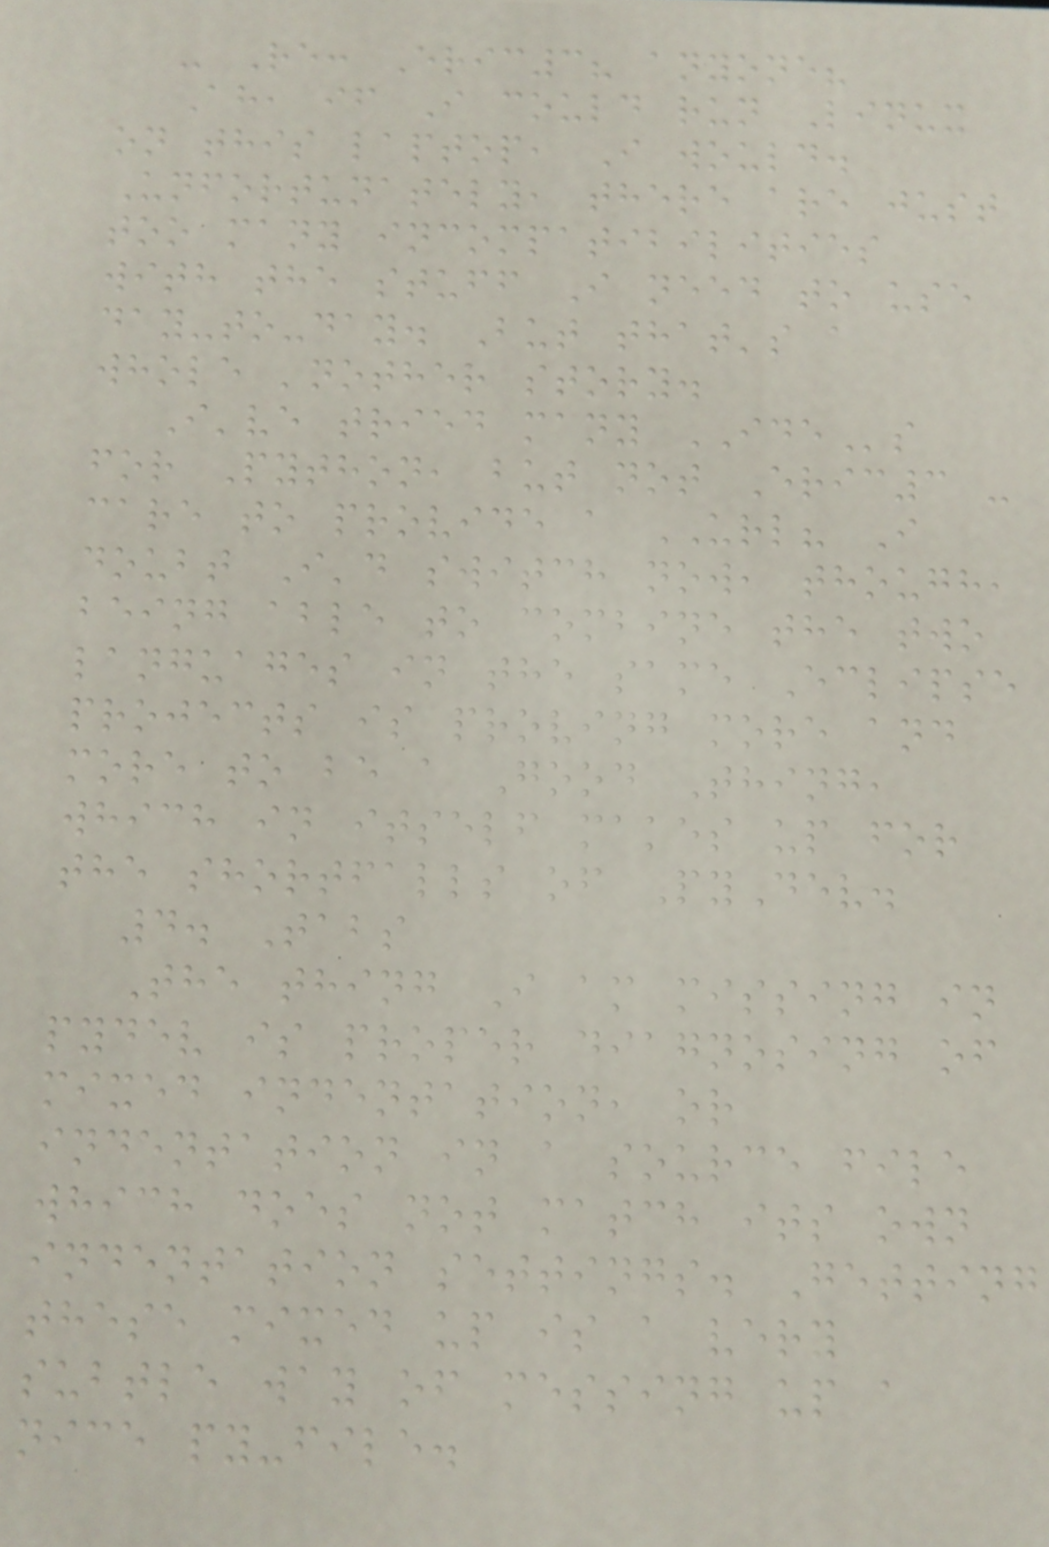- Re: Eric3? anyone?
Ah, if I could run Linux
on this laptop, I would.
Unfortunately, there are just
too many incompatibilities
with the stuff I need to use
day-to-day. But that's a
whole 'nother story.
I've tried many IDEs
for Python, but not Eric3 -
care to provide a URL? I
doubt I'd switch now, though,
being able to combine the two
languages in the same Eclipse
projects is proving more and
more to be a Good Thing,
which in itself makes up for
the shortfalls of PyDev.
4. Tabs
The thing I am missing in
pydev is proper diagnosing of
mixed indentation, or
indentation in a source file
which does not match its own
indentation settings. Getting
these mixed up is a very
subtle way of messing up a
nice py-file.
